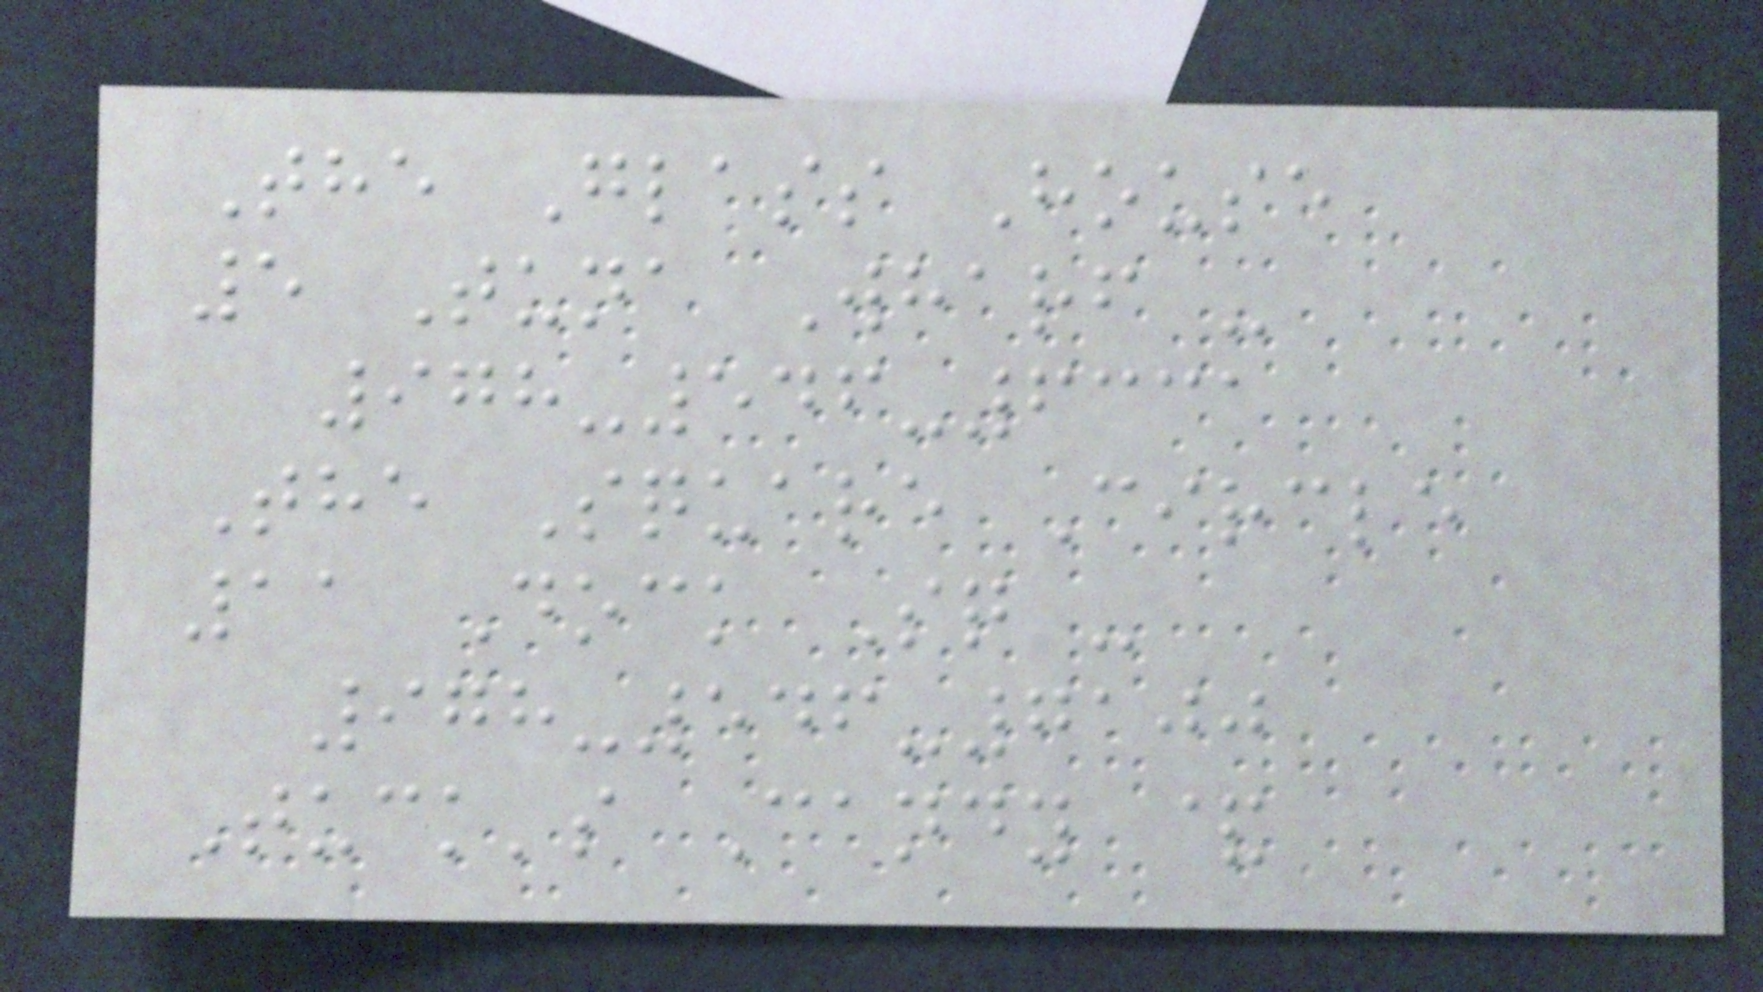The Glass House
5 Tuna Wharf -
978-546-6331
The Square Circle
11 Dock Sq -
978-546-7100
Tuck's Candy &
